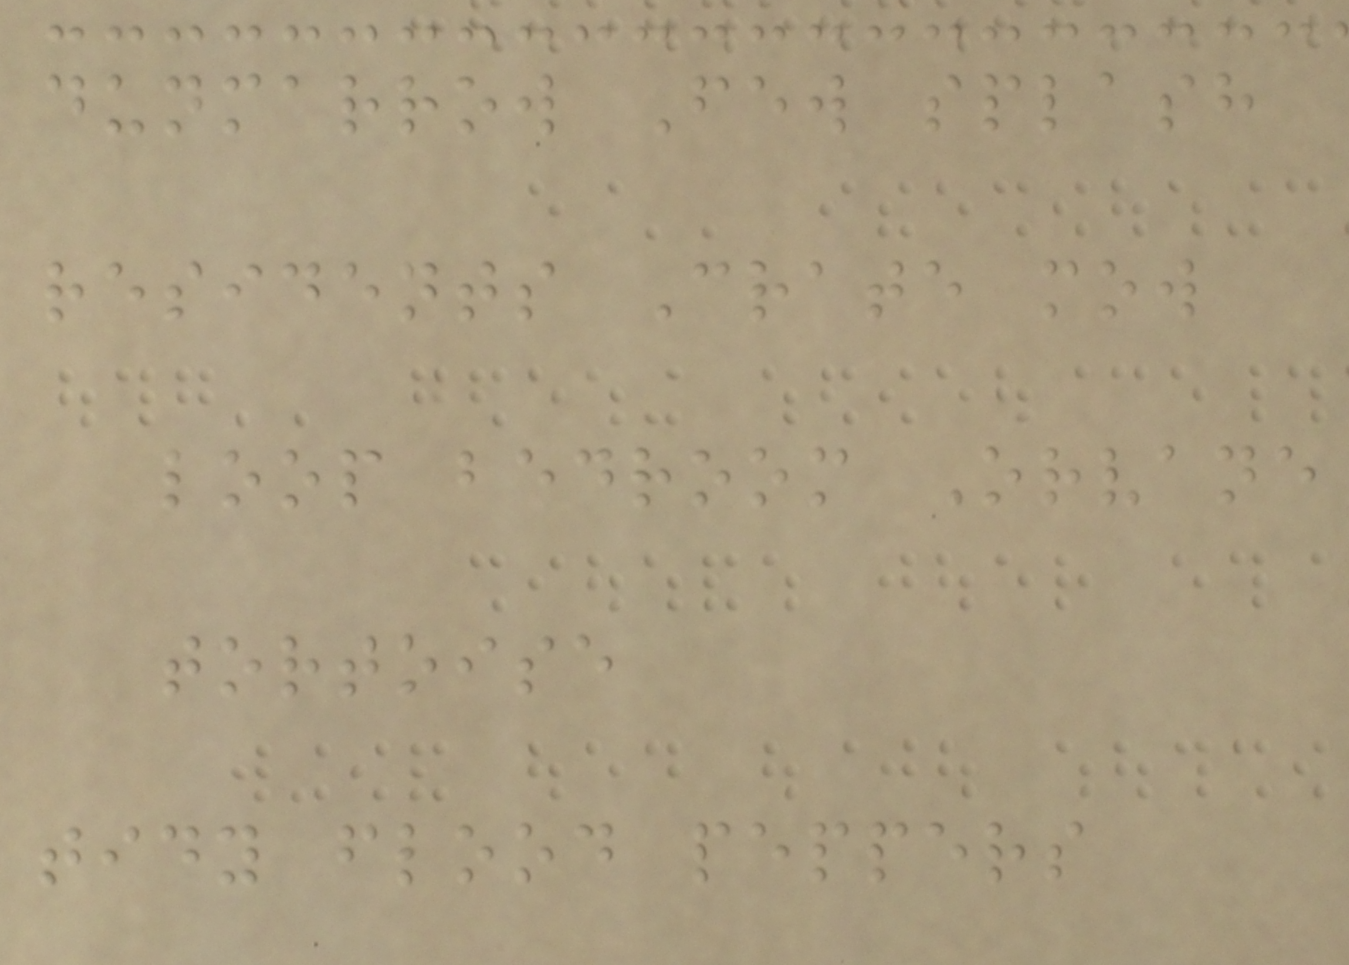dunmarrow Few splash
residents Crate mow
loop bedroom Orvane
tortoise
tidy flood peppers
